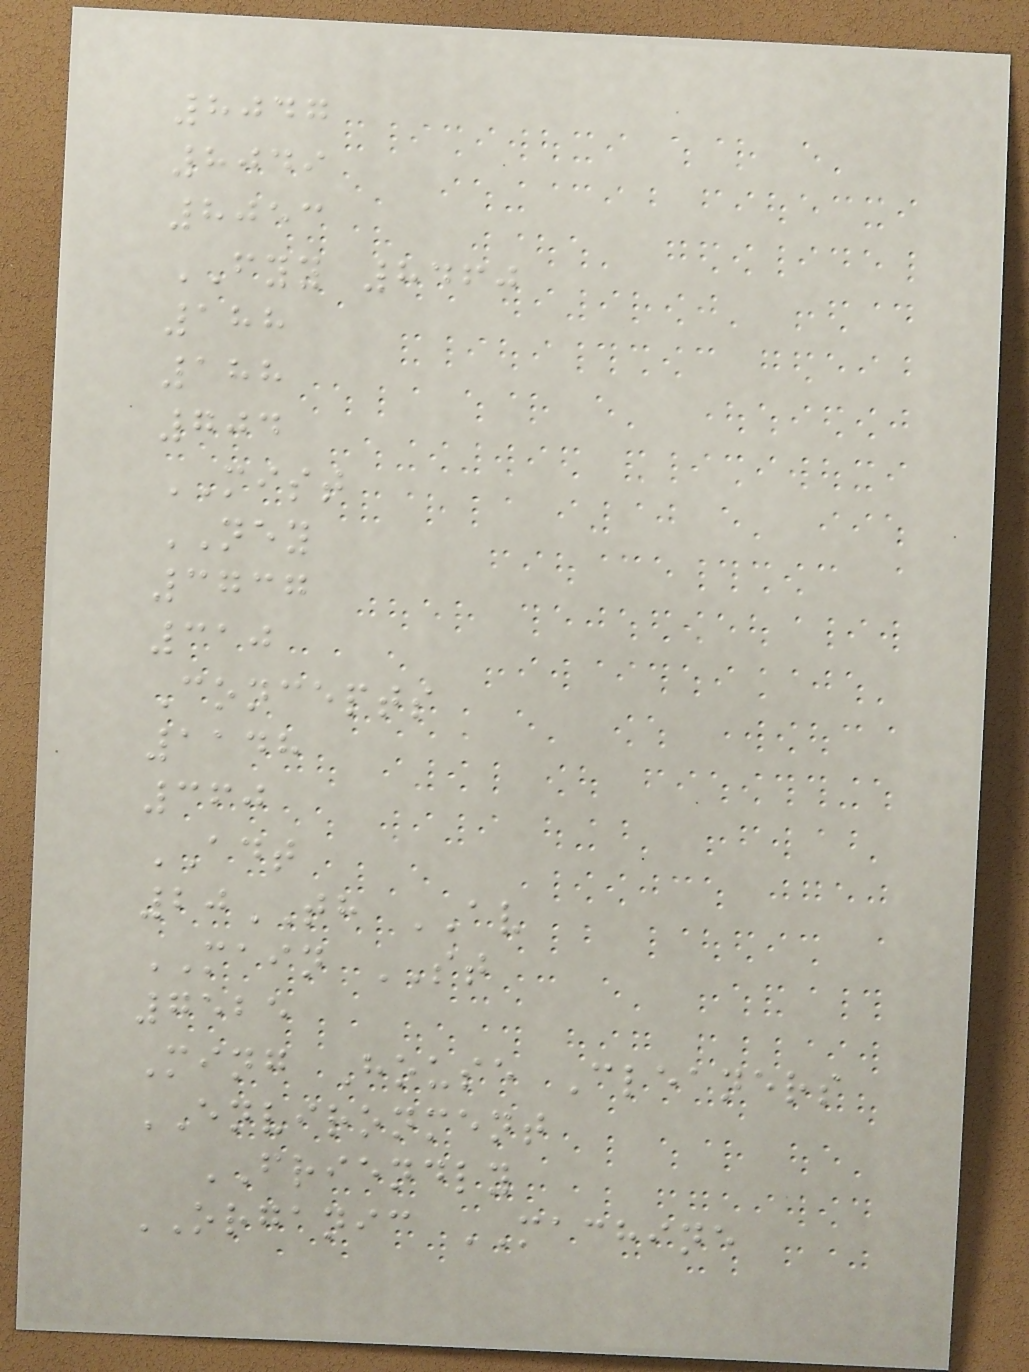8047
8049
8053
FYY 8460
188
188
704
MIST
NEY
3737
310
Concepts
1148
360
ADT
20TH AV
MAIN ST
7525
Ming House Cleaners
ENVIRONMENT
FRIENDLY
ORGANIC MACHINE
